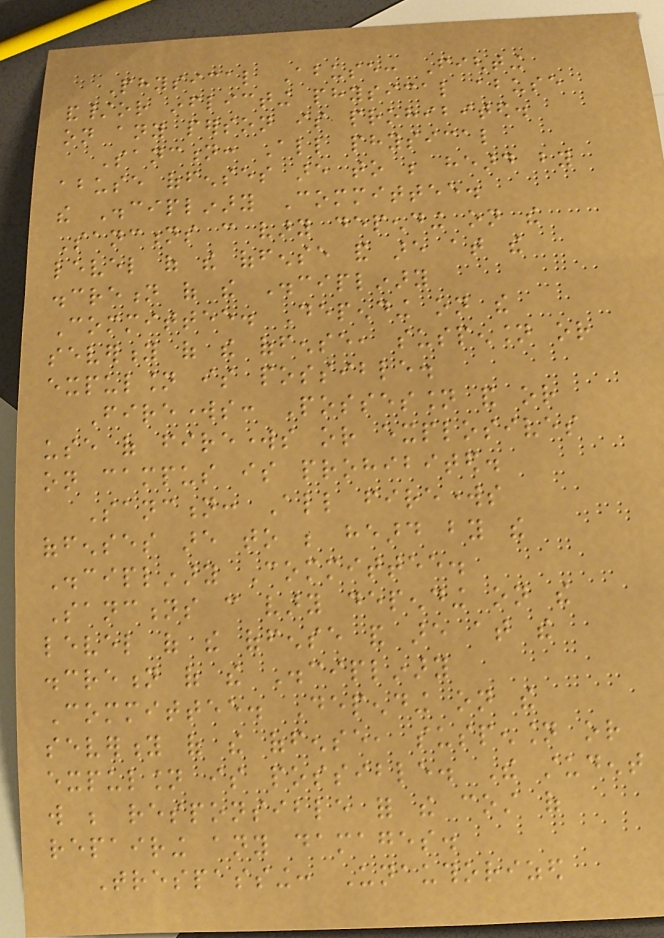Physical Abuse: Fighting
and/or inflicting physical abuse
on any person is prohibited.
Sanction: All physical
abuse offenses are to be heard by
the Disciplinary Committee.
Sanctions can vary depending on the
level of the offense and are at the
discretion of the Disciplinary
Committee. Depending on the
severity of the offense, suspension or
expulsion is possible.
Fireworks: Possession and or
use of fireworks or explosives
on campus is prohibited.
Sanction: All fireworks
offenses are to be heard by the
Disciplinary Committee.
Sanctions can vary depending on the
level of the offense and are at the
discretion of the Disciplinary
Committee. Depending on the
severity of the offense, suspension or
expulsion is possible. The student
will be responsible for the cost of
repairing any damages.
Trespassing: Unauthorized
